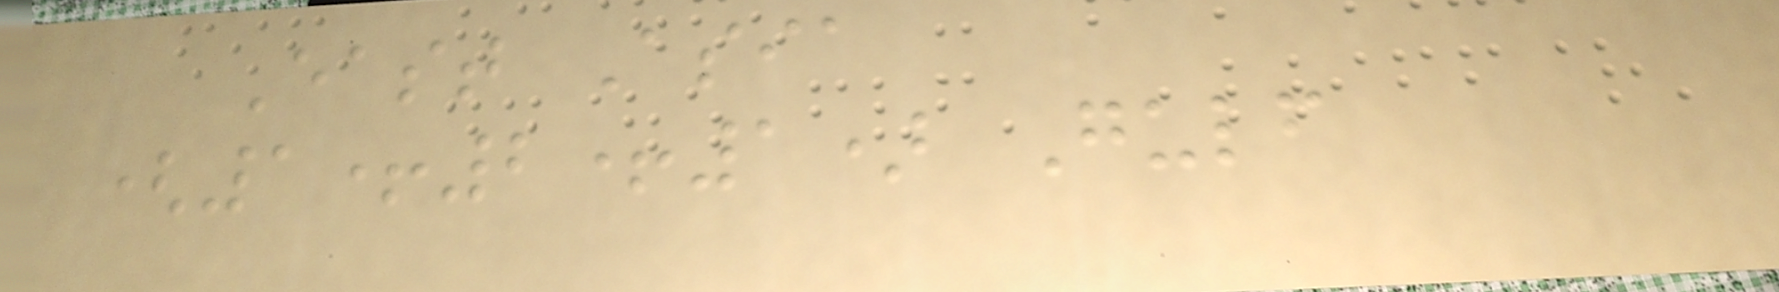East Asia
(1+2+1) Gulf
